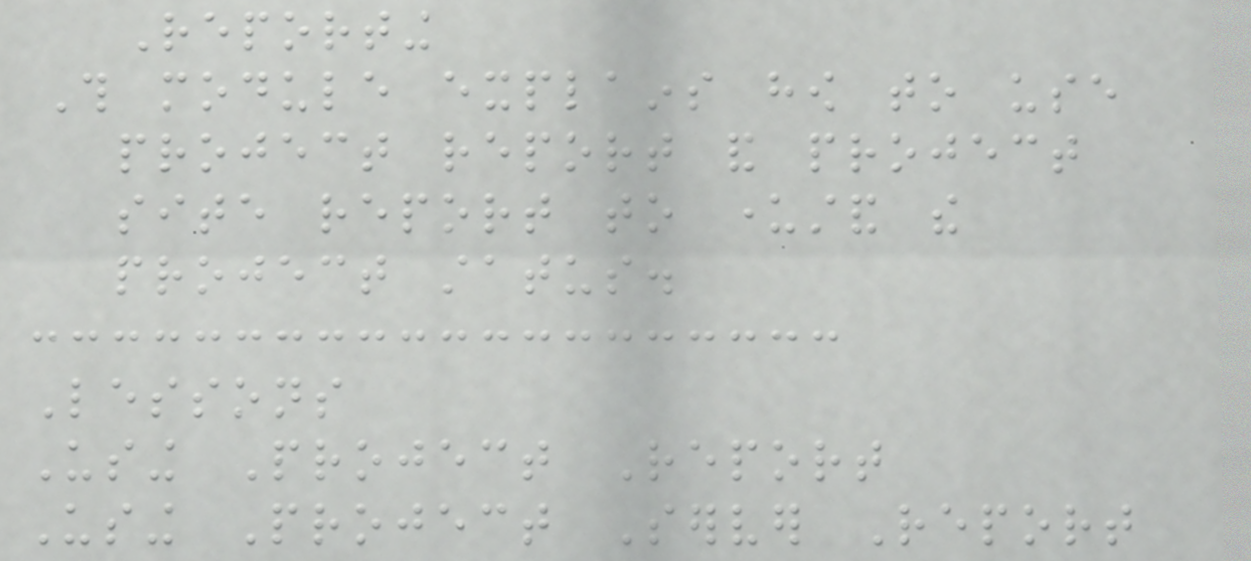Reporting
This module explains how to use
project report and project
site report to understand the
project status.
Lessons
Using Project Report
Using Project Server Report
